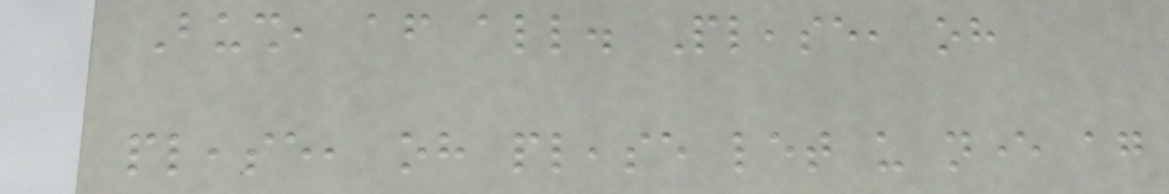Bush, after all. Please, oh
please, oh please let us never again
